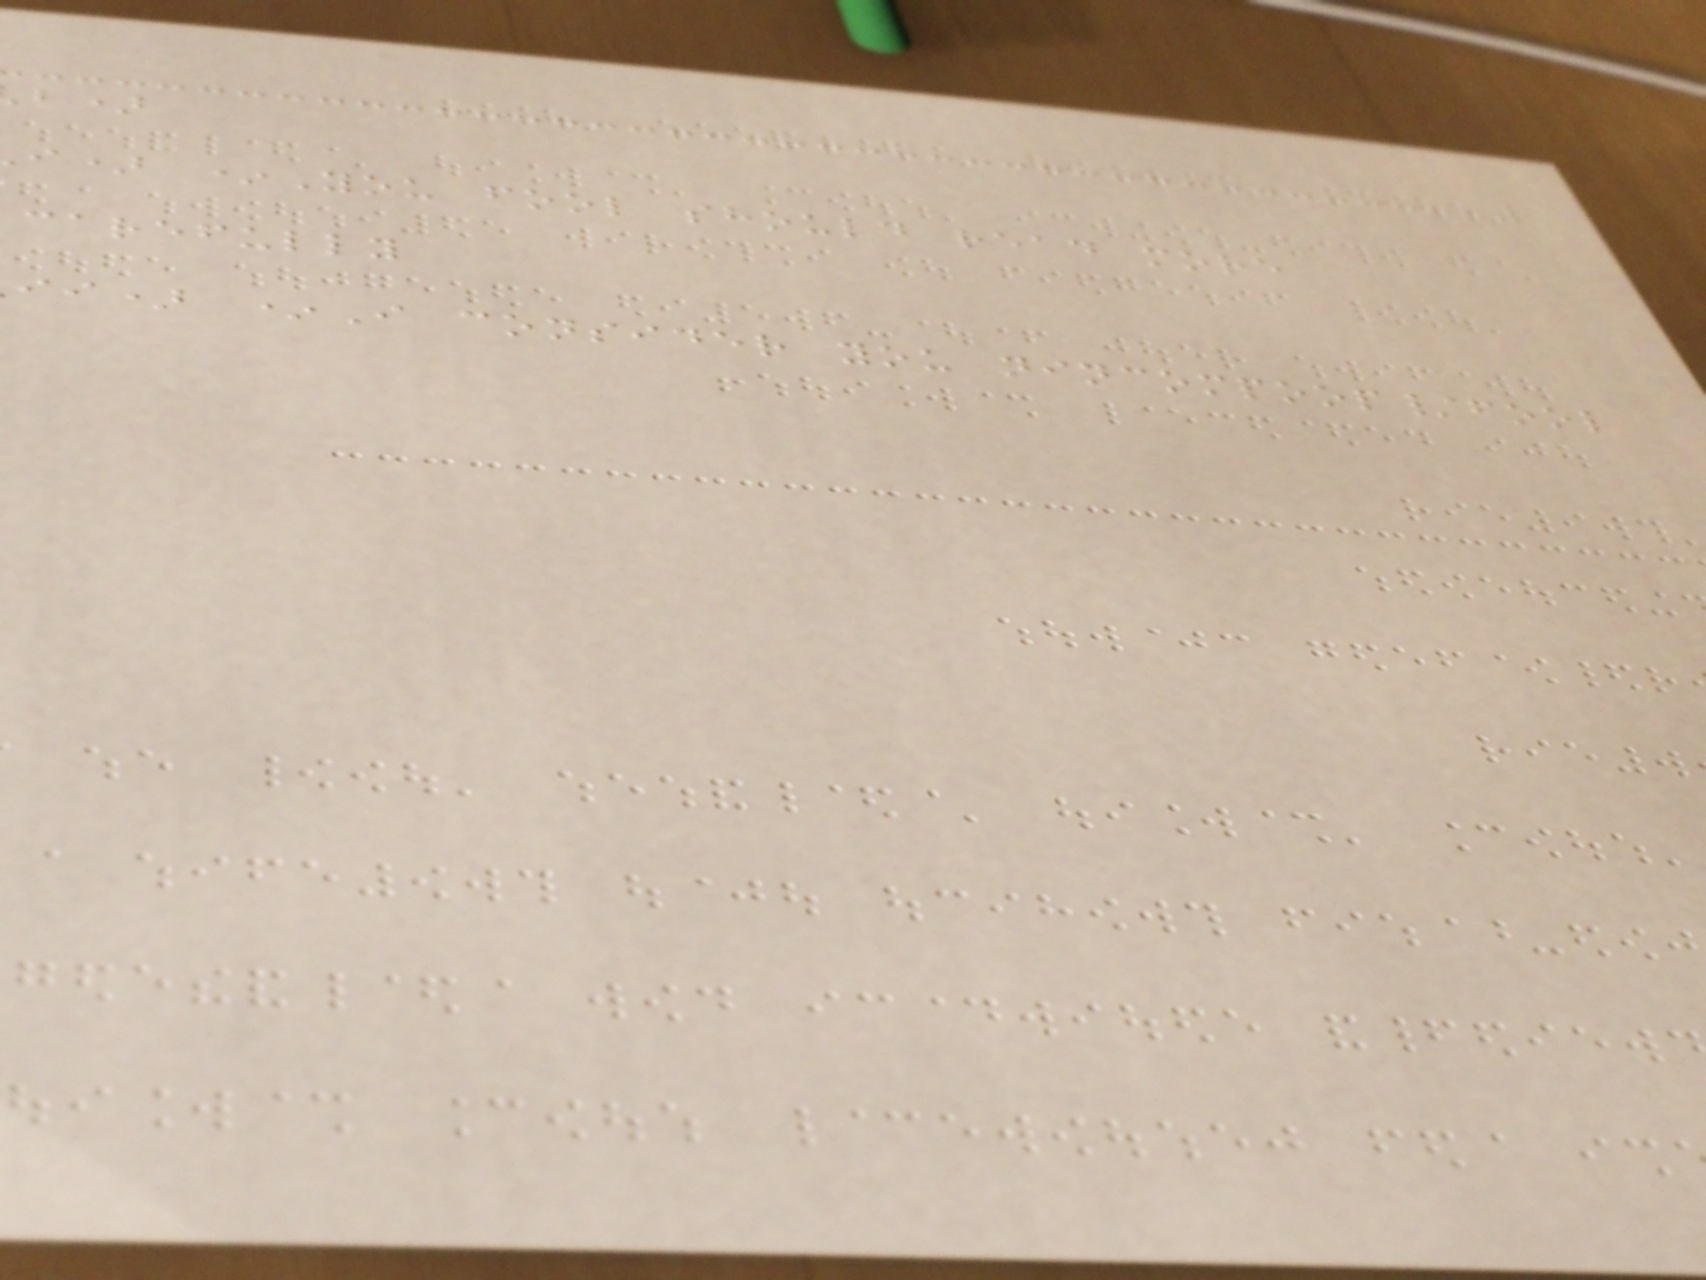i) *You fool should read more
carefully
ii) *I consider you nincompoop/fool
